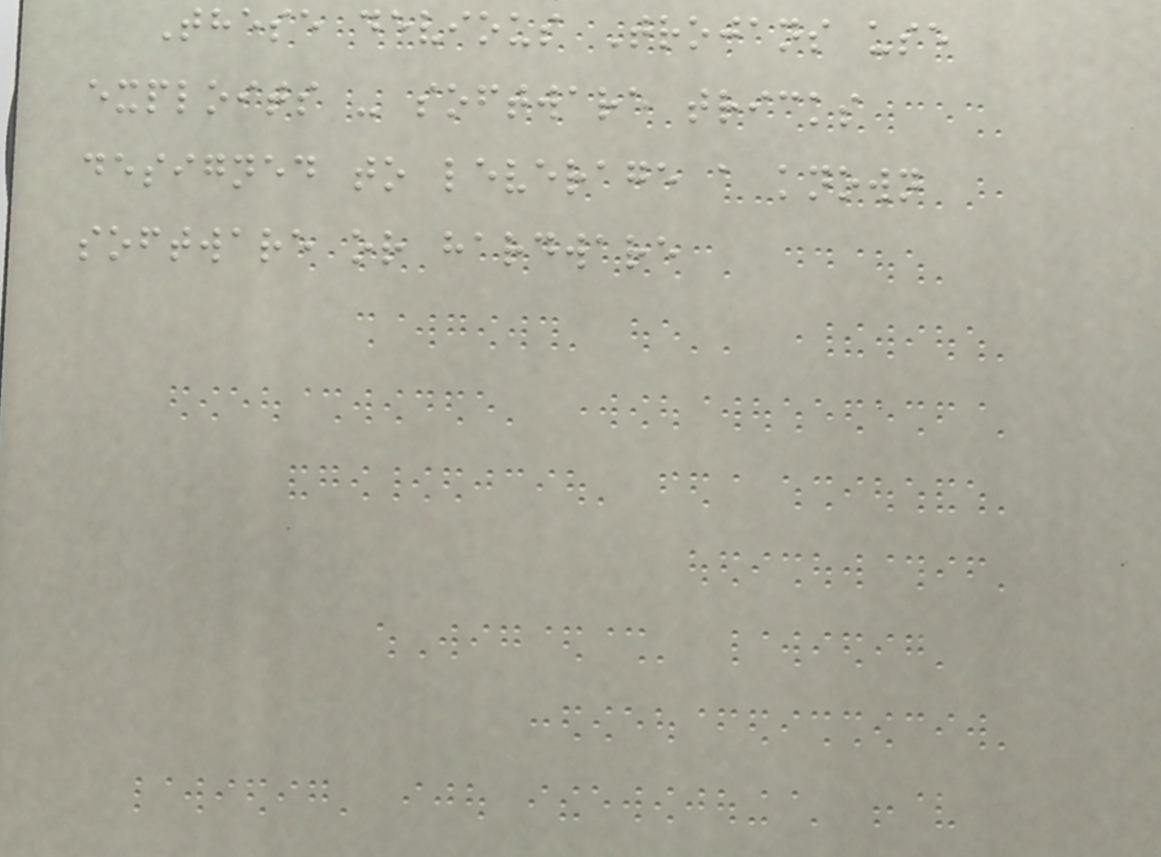These devious Trojans use
exploits - software tricks
designed to leverage a known
software or hardware
